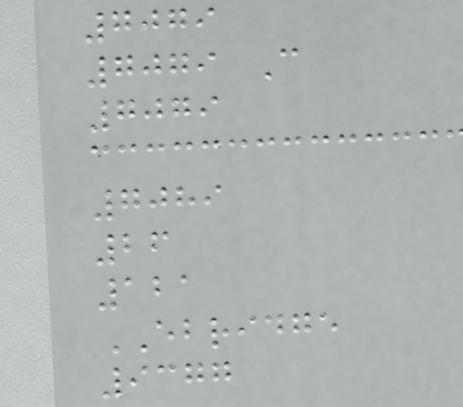7079
7079 C
7079
7089
26
121
EBRIDGE
9377
